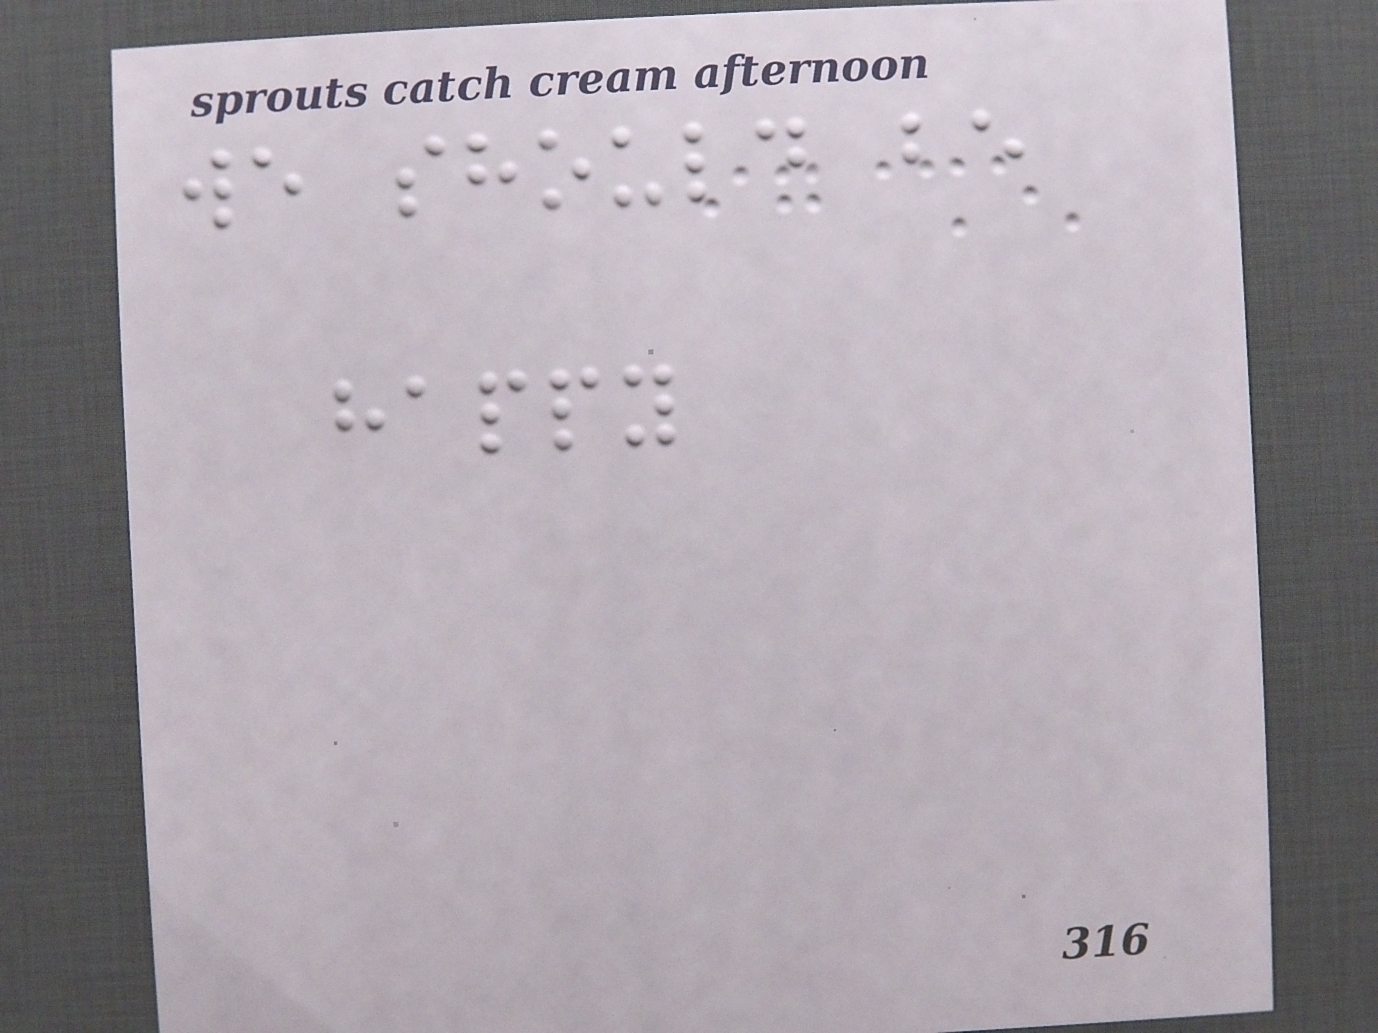we should be
happy
